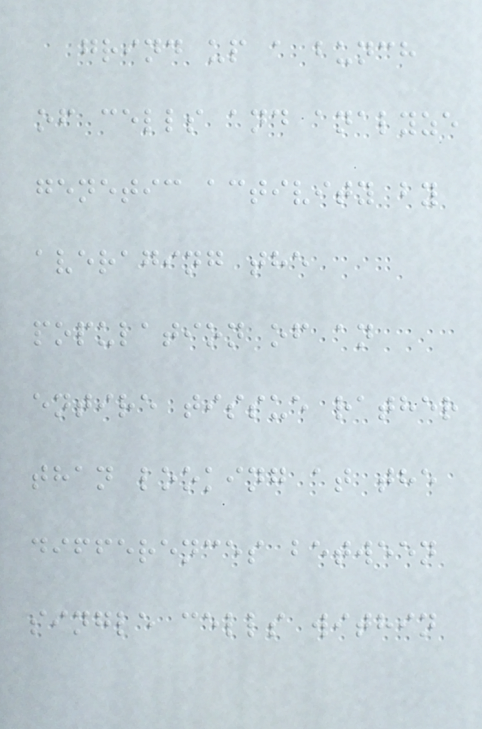grind up a bunch
of cells and analyze
genetic activity by
averaging the
population of an
entire tissue rather
than looking at the
differences between
single cells within
